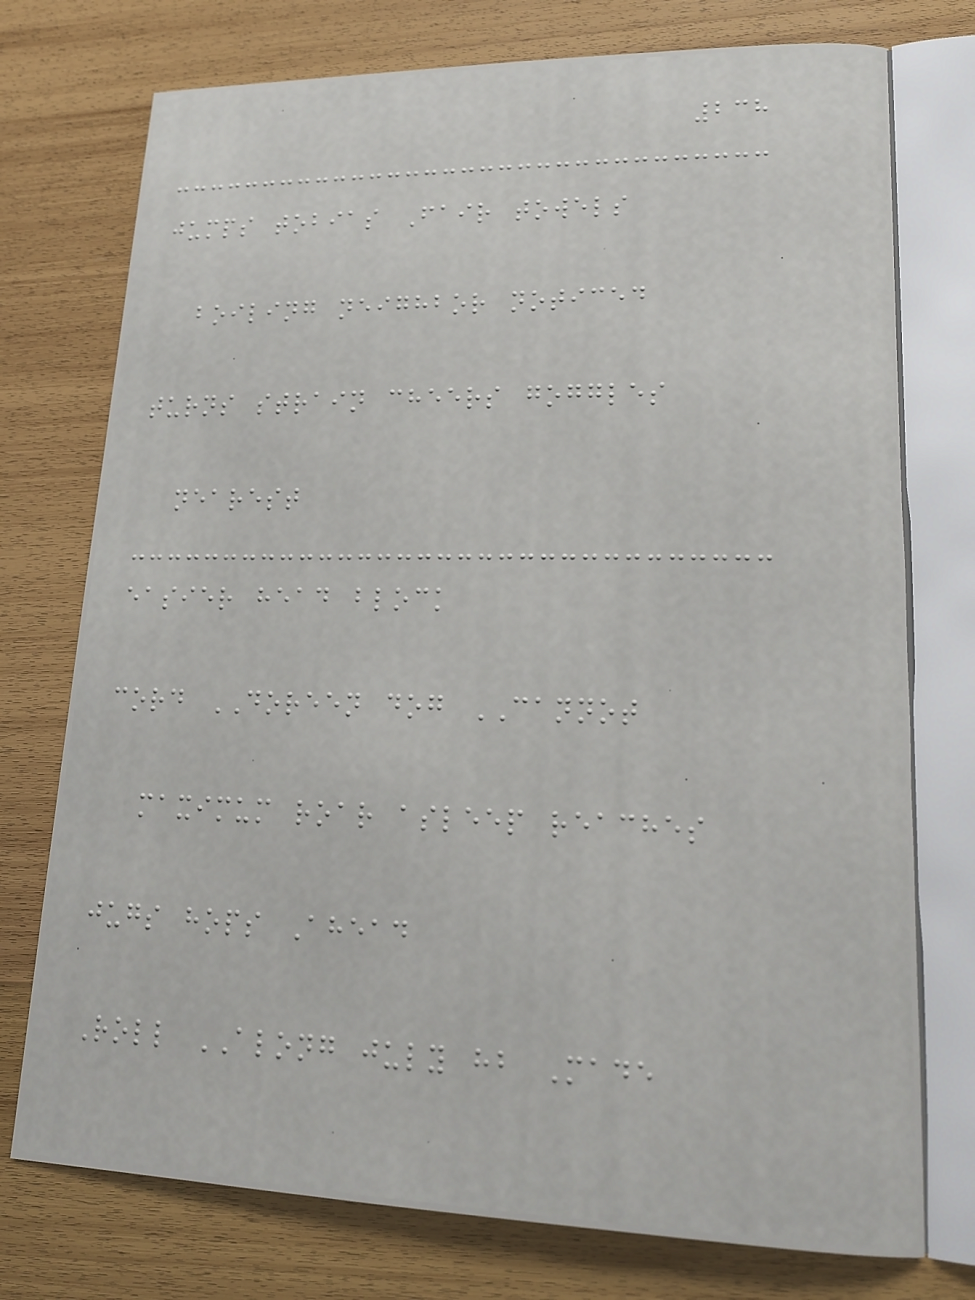238
jumps tobias Fair towels
boiling neighbor noticed
turns strain cheers goggles
nearest
easier head block
cord DOREEN dog CANNOT
maximum roar asleep reaches
jugs hops Ahead
Roll ALONG july hb Made
